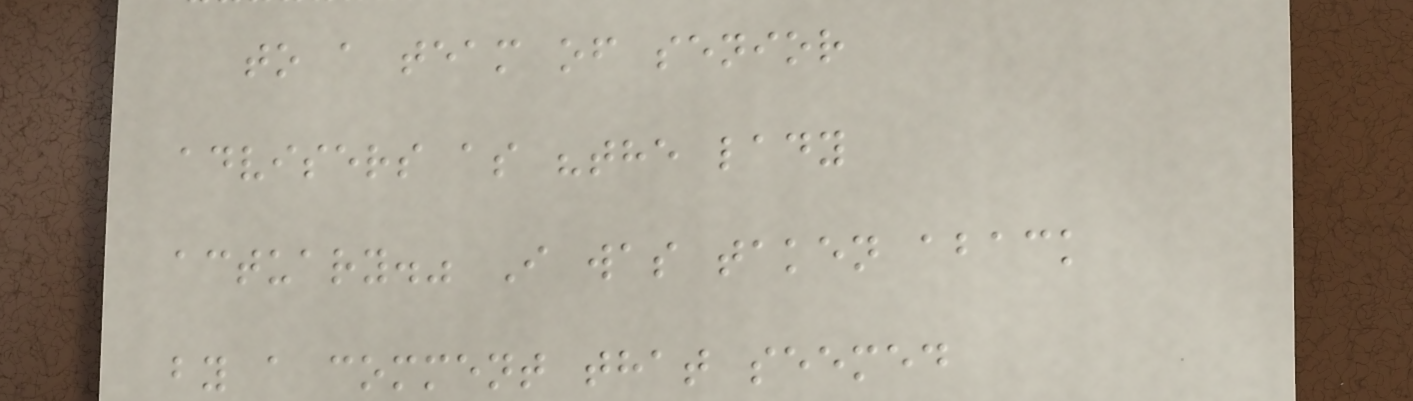to a team of senior
advisers as "the lady
actuary." I was taken aback
by a comment that seemed
